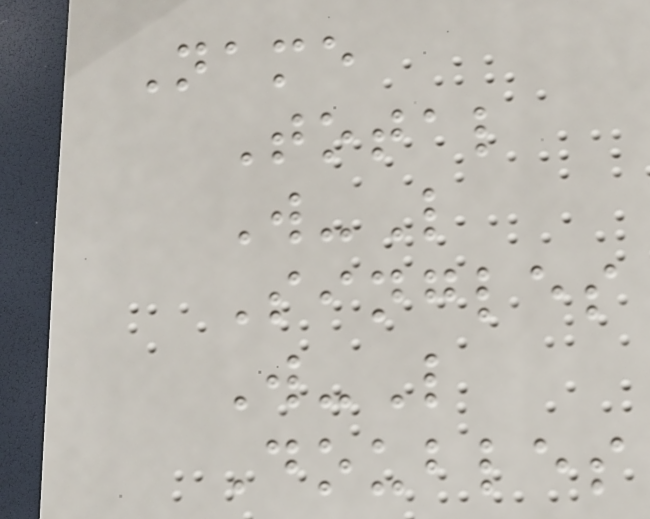Name
Total
W-L
Singles
W-L
Doubles
